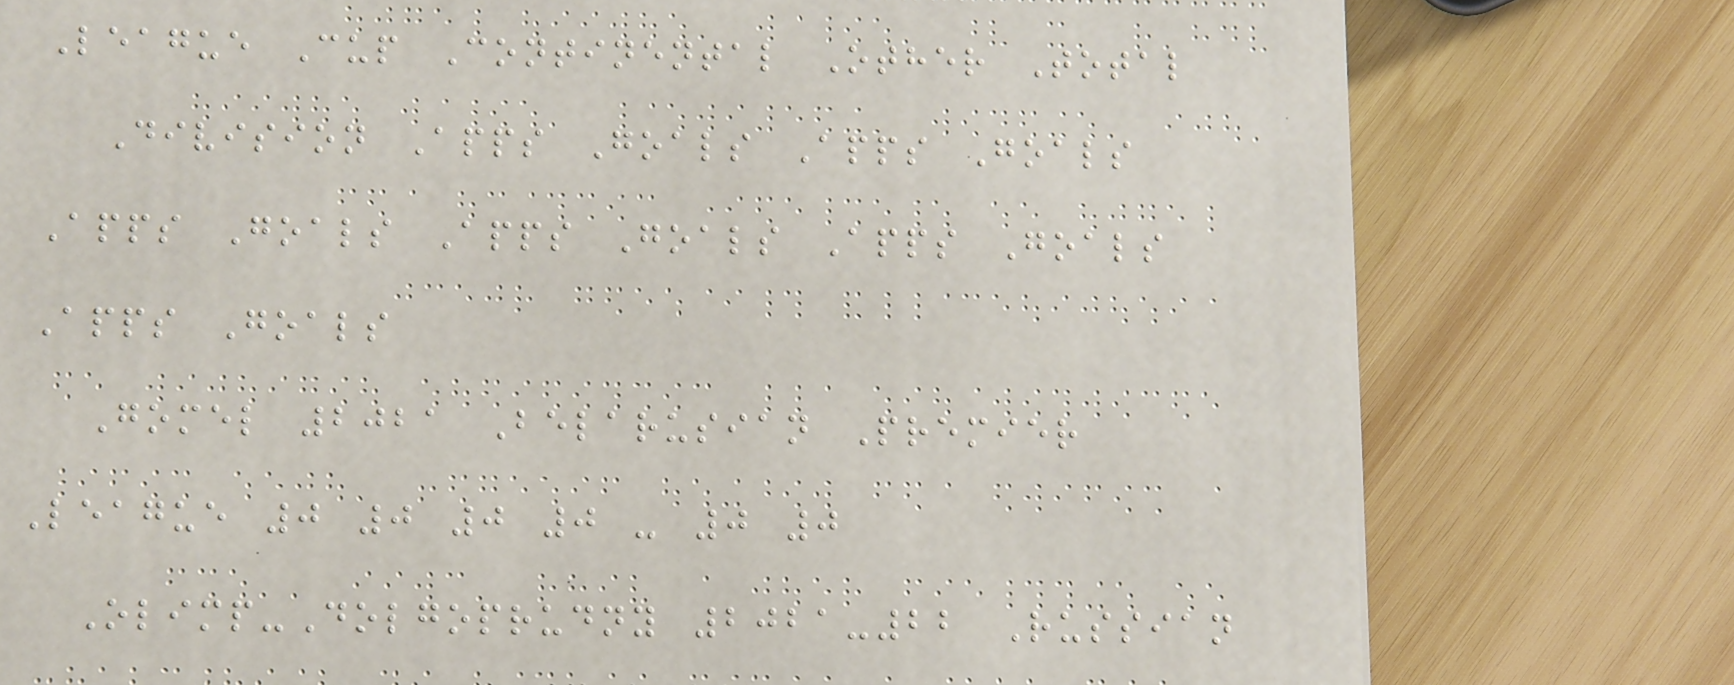League Cup Continental Other Total
Division Apps Goals Apps Goals
Apps Goals Apps Goals Apps Goals
Apps Goals
Gomel 2021 Belarusian Premier
League 0 0 0 0 - 0 0
Olimp-Dolgoprudny 2021-22 Russian
